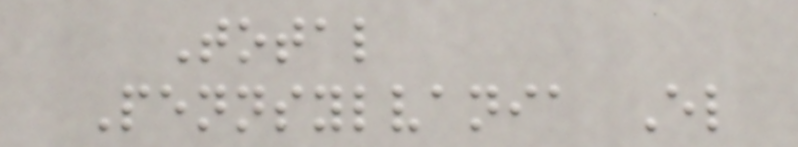Total
Pennsylvania El
